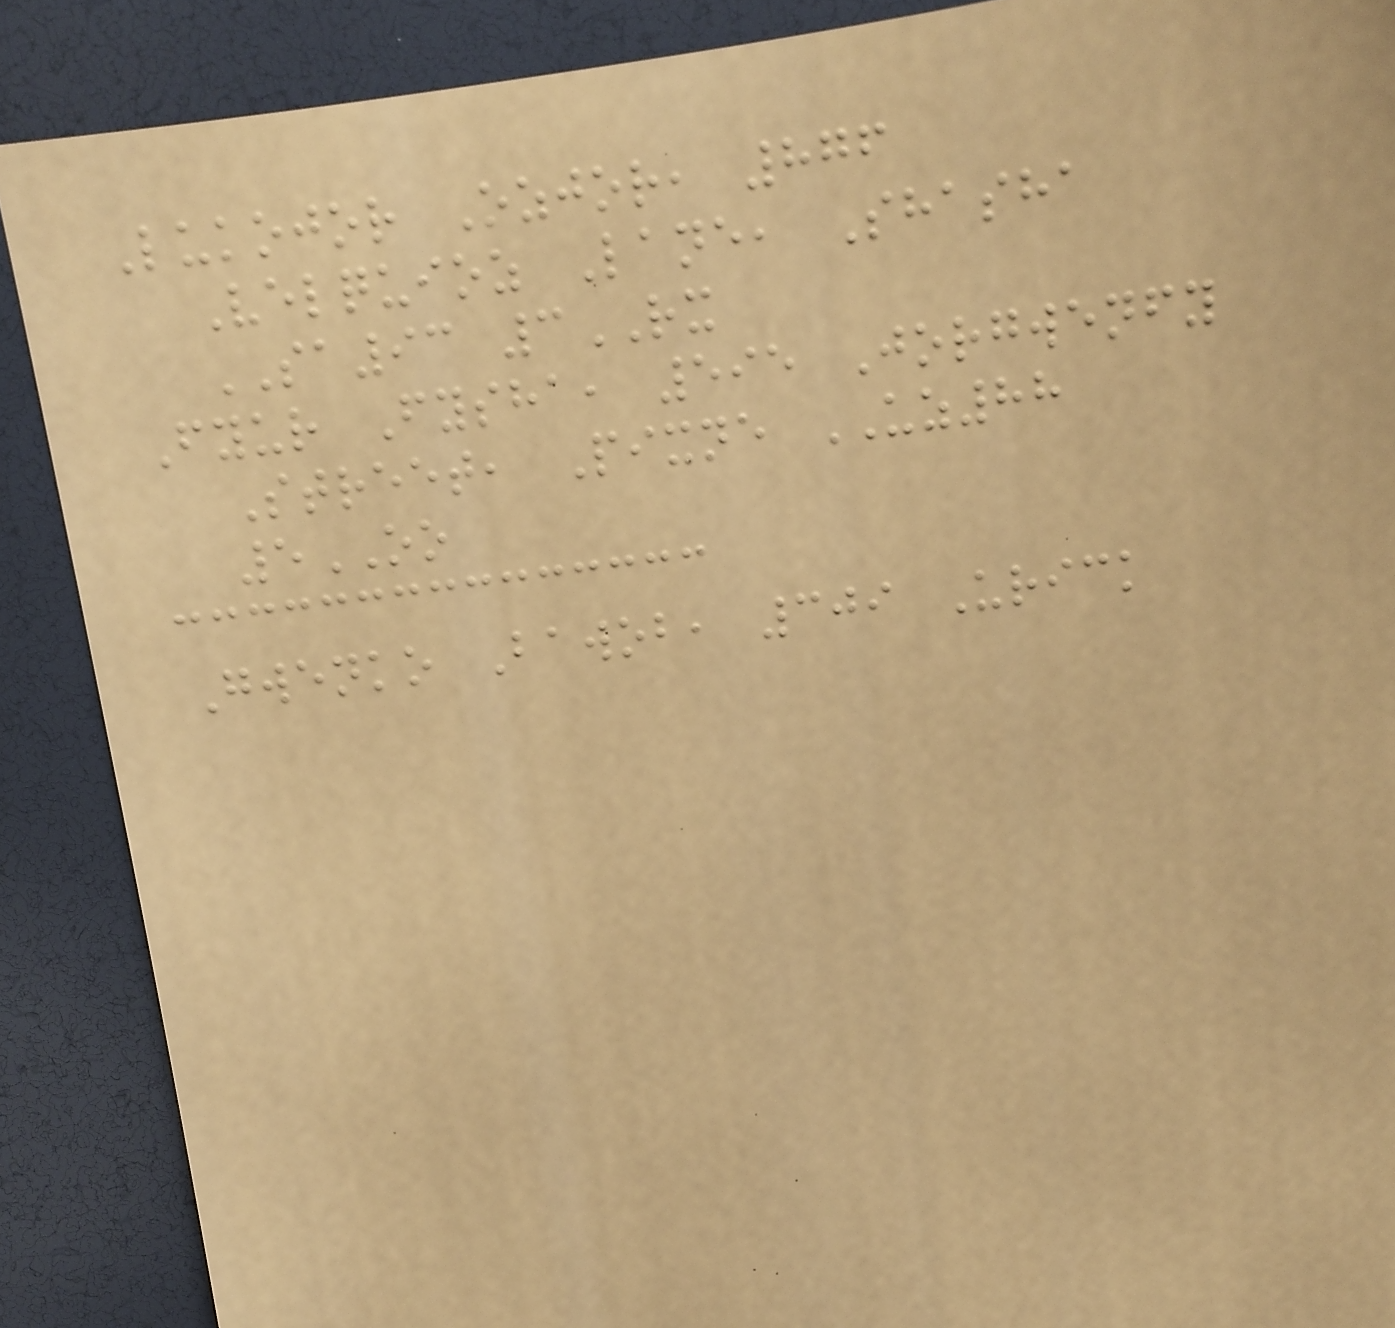Lukojor Ozjor, 876
Velquioz Lane, Shasha
SA93 3RX
Fyur Fysha, 595 Jorgwenfy
Street, Pixne UZ88
5OO
Gwenko Bawob, 309 Urick
